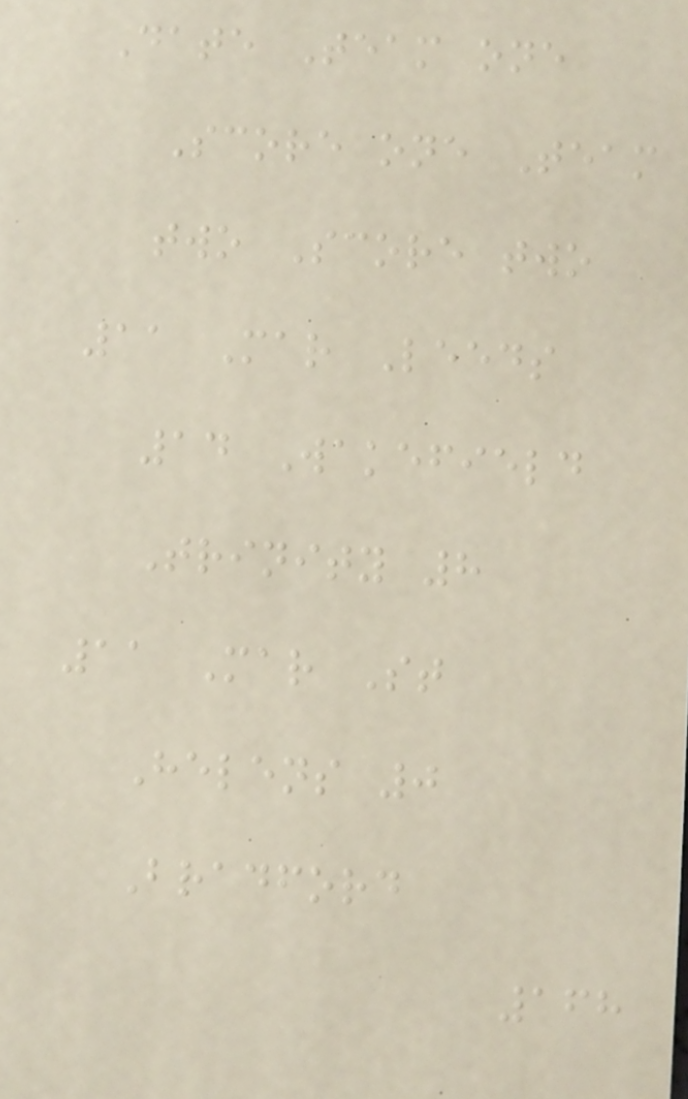Date Team one
Score one Team
two Score two
11 Mar Leeds
14 Wakefield
Trinity 8
11 Mar St
Helens 0
Bradford
168
